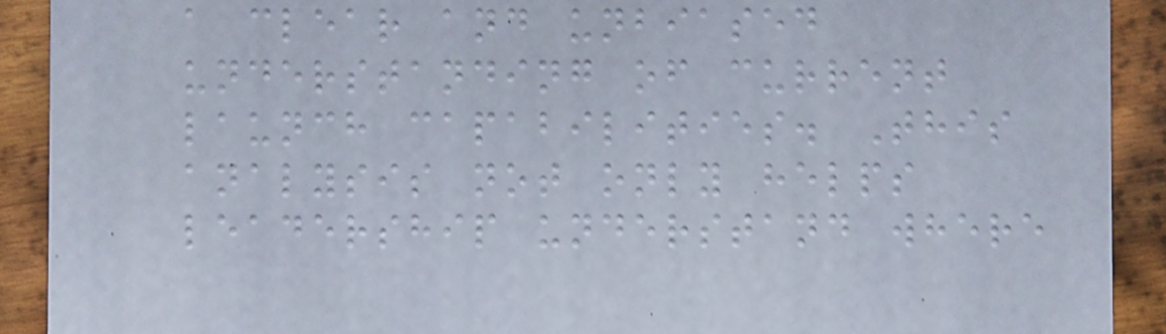a clear and unbiased
understanding of current
launch capabilities. This
analysis not only helps
leadership understand where
